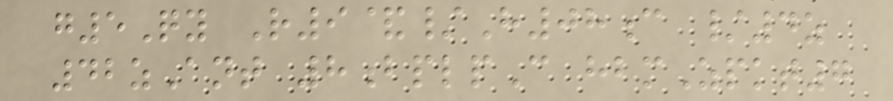g5Qy R9&/H08c /4z
42zAnt 8bplpC hbmZpkt7
